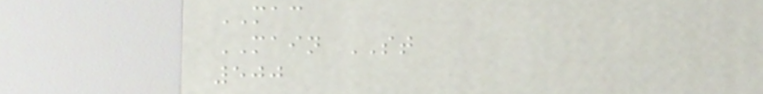MAC
MAIN ST
500
